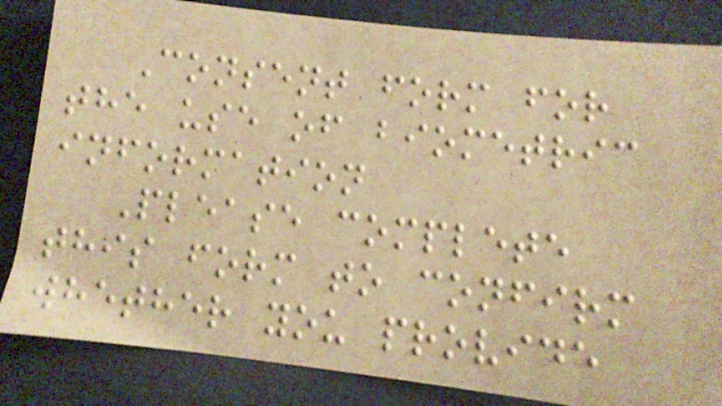Consent form for
the use of biometric
information
Please complete
this form to confirm
whether you provide
